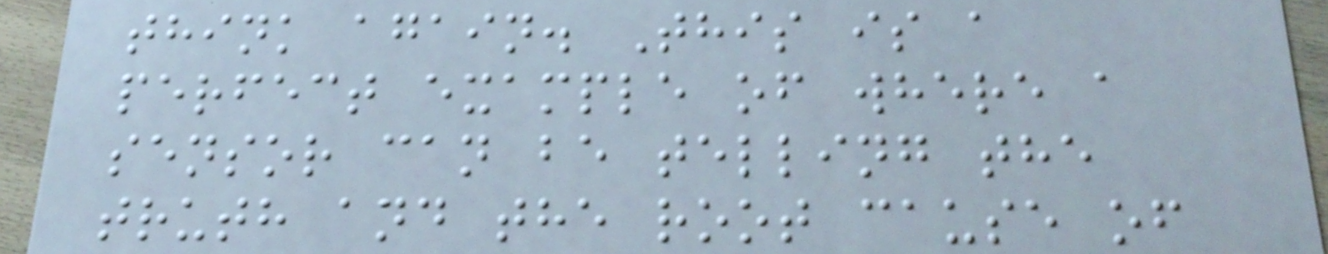think again. This is a
perfect example of where a
sensor can be telling the
truth and the root cause of
